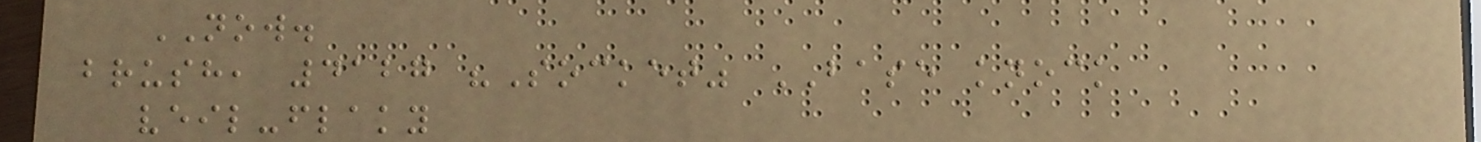NOW.
brush, 4127 "Socket" BASE knock
veil-flaky
